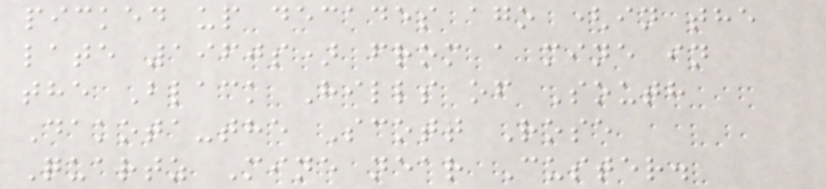picked up decades ago (in the
late 1960s) from a mine in
the Black Hills of South
Dakota-the Scott Rose
Quartz Mine near Custer.
